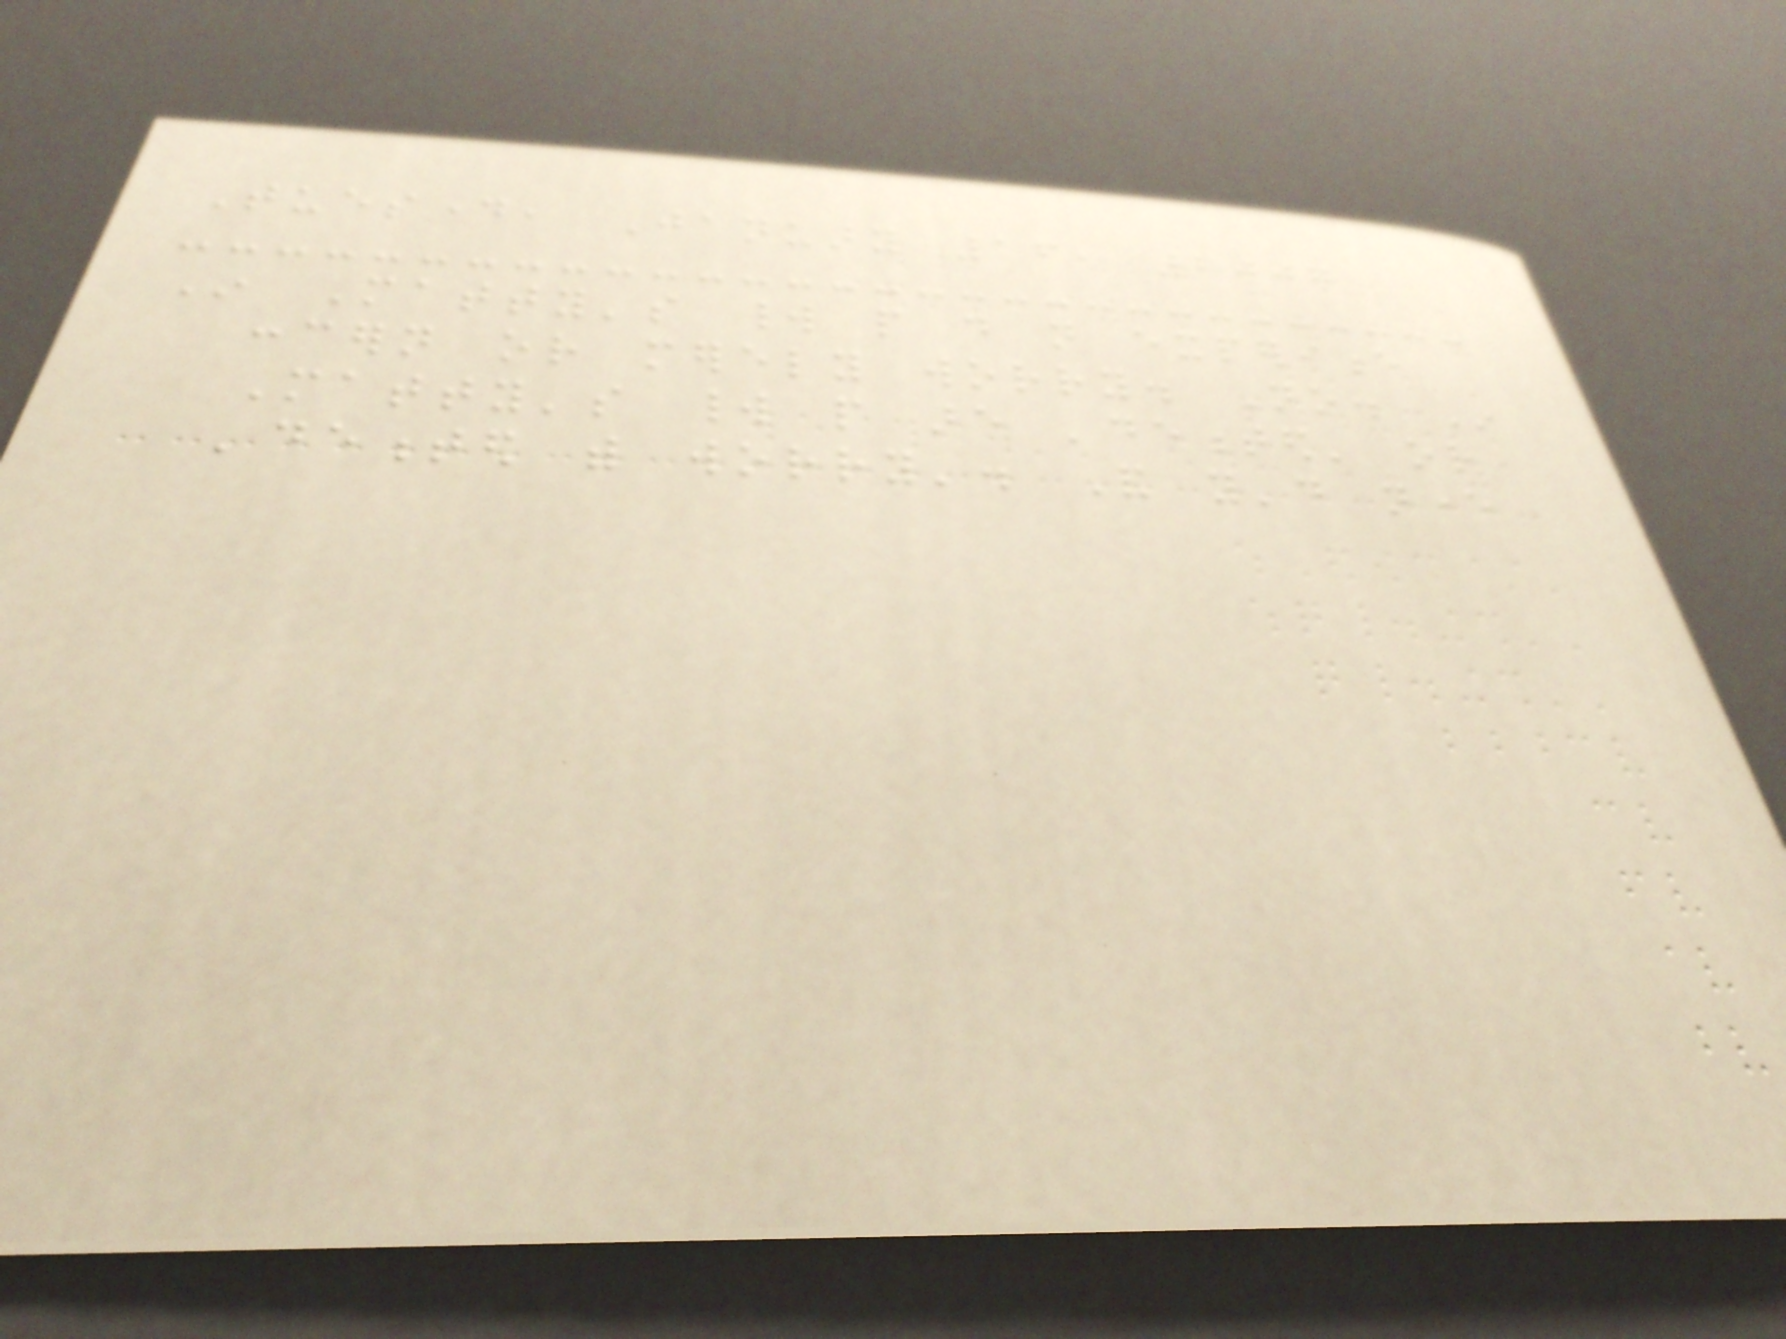Tuesday, January 16, 2007
In Matty's world people do not experience
concern or merely worry. No. In
Matty's world people are 'demented' or
'demented with worry'. And you'd never
